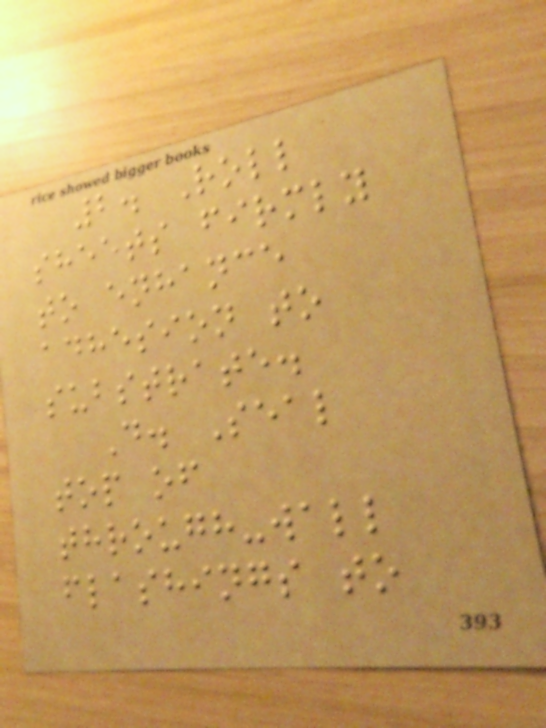2. Roll
sheets firmly
to enhance
adhesion to
substrate.
D. Seal
top of
through-wall
flashings to
